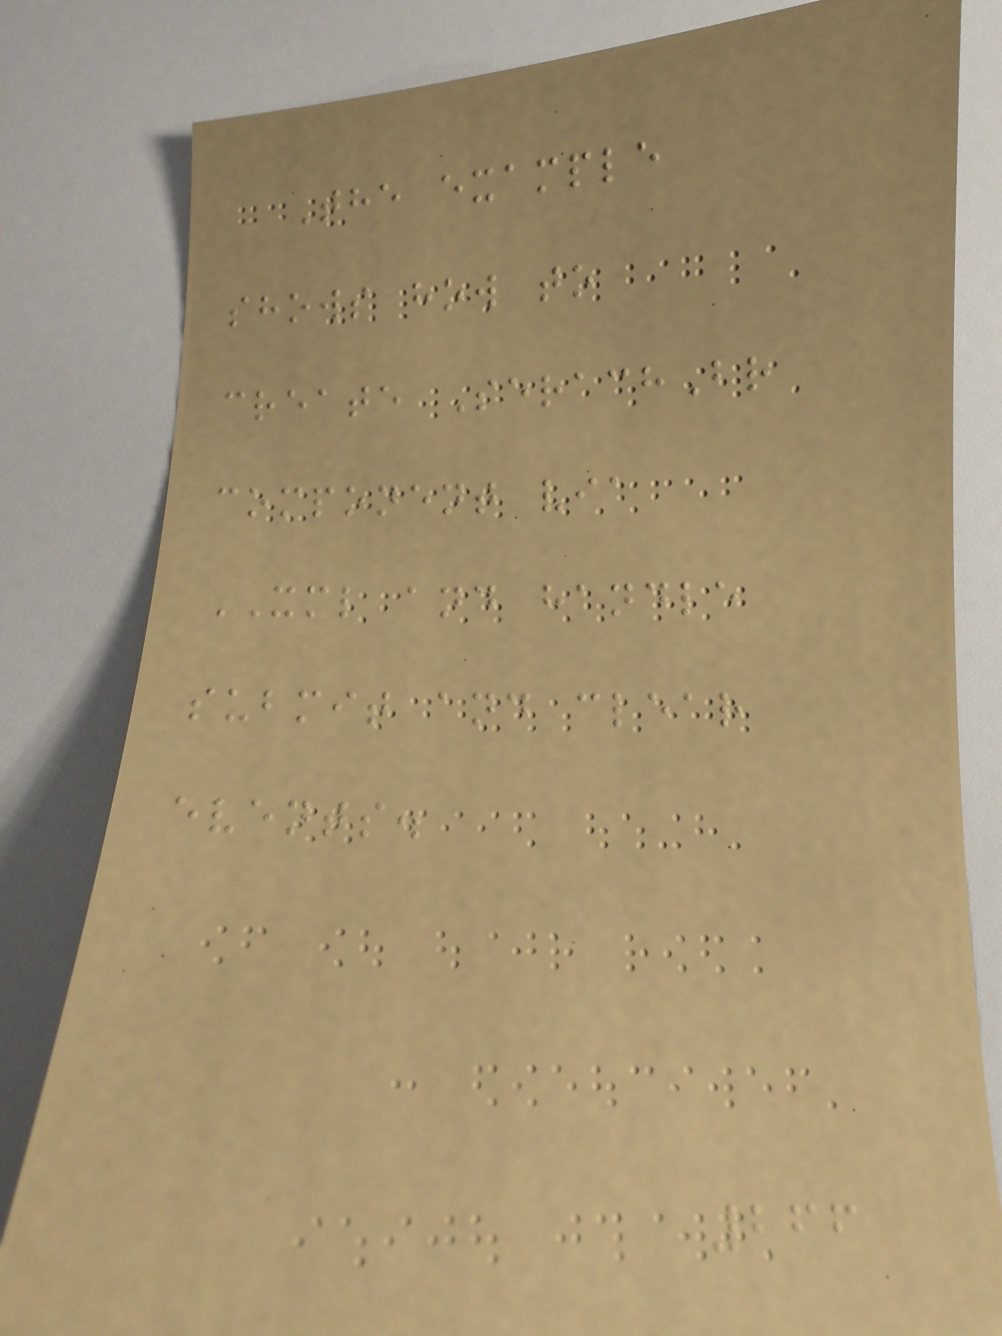The example
shows how to
create SerachBr
component via
XML and handle
submit and clear
events.
266
